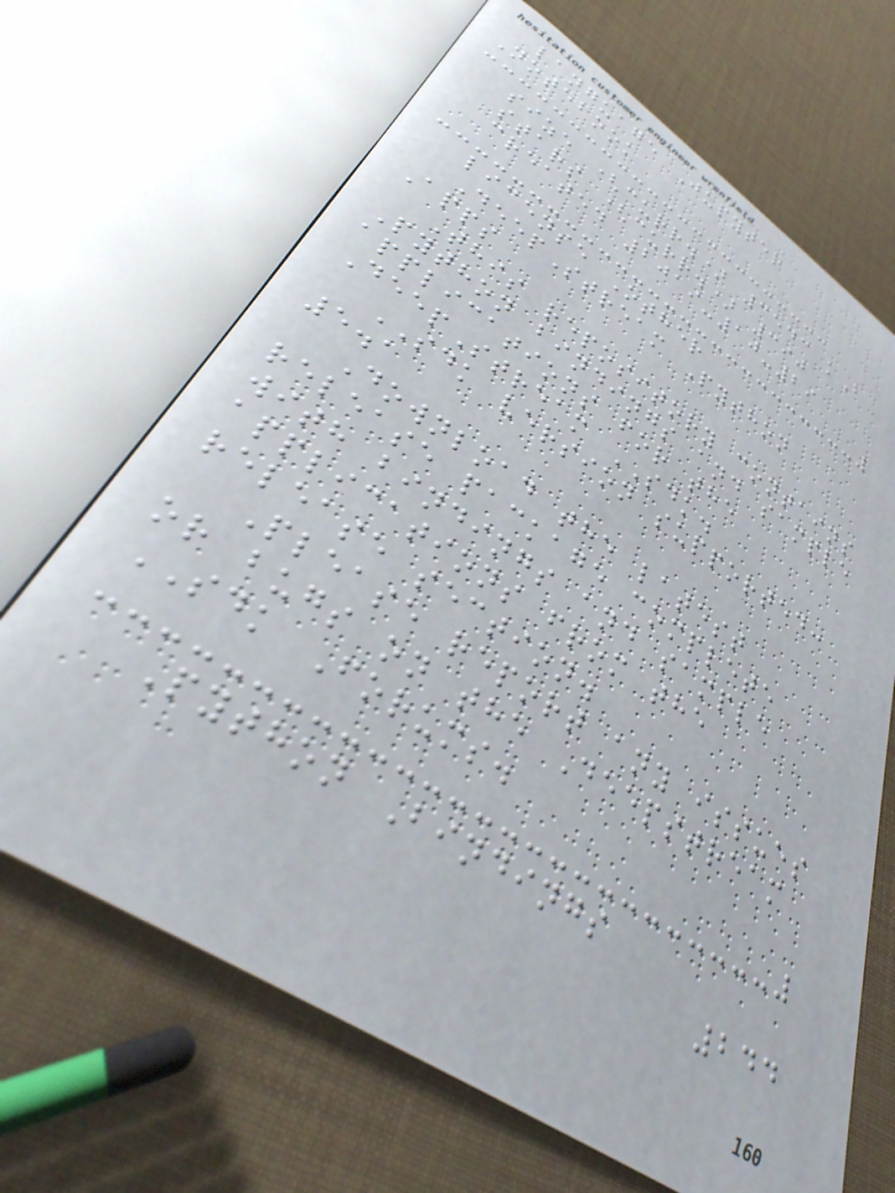language Jupyter
Notebook
size (curr.) 3543 kB
stars (curr.) 390
created 2019-10-29
license Other
DeepStream Python
Apps
This repository contains
Python bindings and sample
applications for the
DeepStream SDK.
SDK version supported:
5.1
Download the latest
release package complete
with bindings and sample
applications from the
release section.
Please report any issues
or bugs on the Deepstream
SDK Forums.
Python Bindings
244
